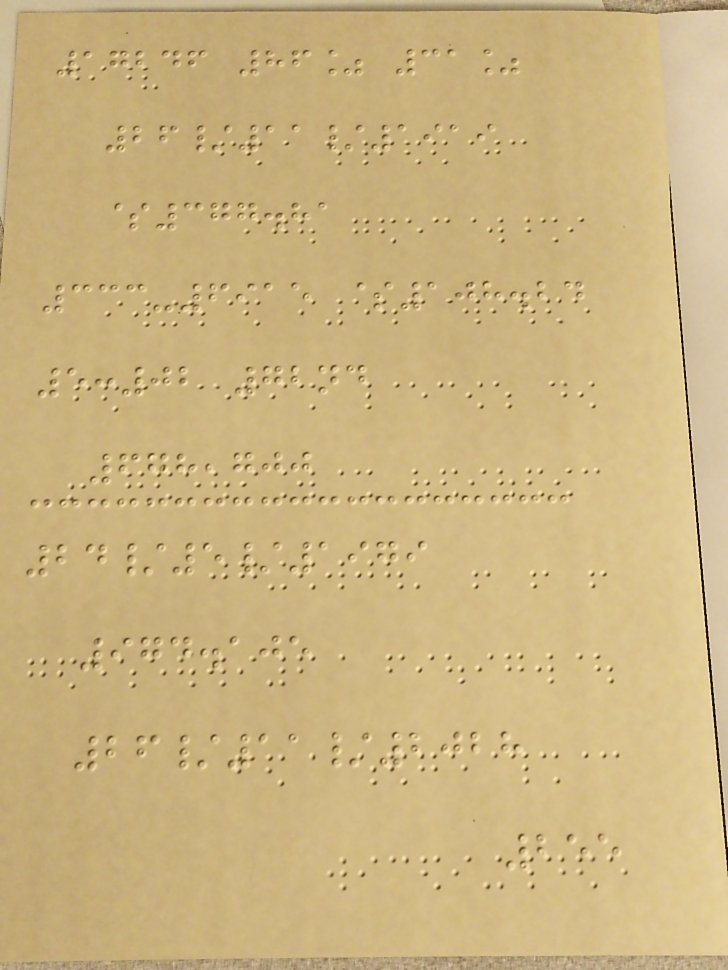17246 86% 31%
26/11/1919
$377.81
333-6915 $108.24
5:02 72nd
678,700
24/5/1979
974.105
26/11/2028
255
